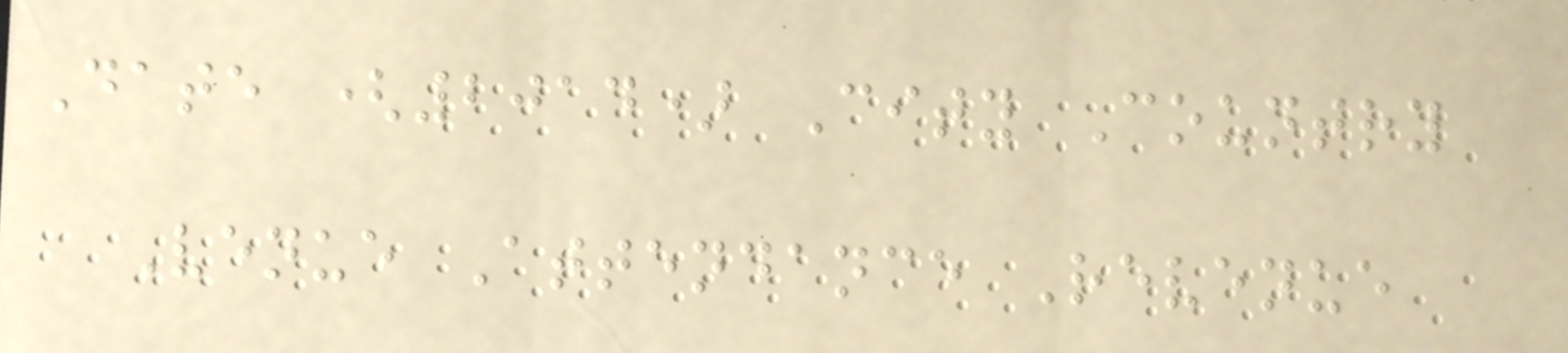Date (2014) City Country
Venue Attendance Revenue
